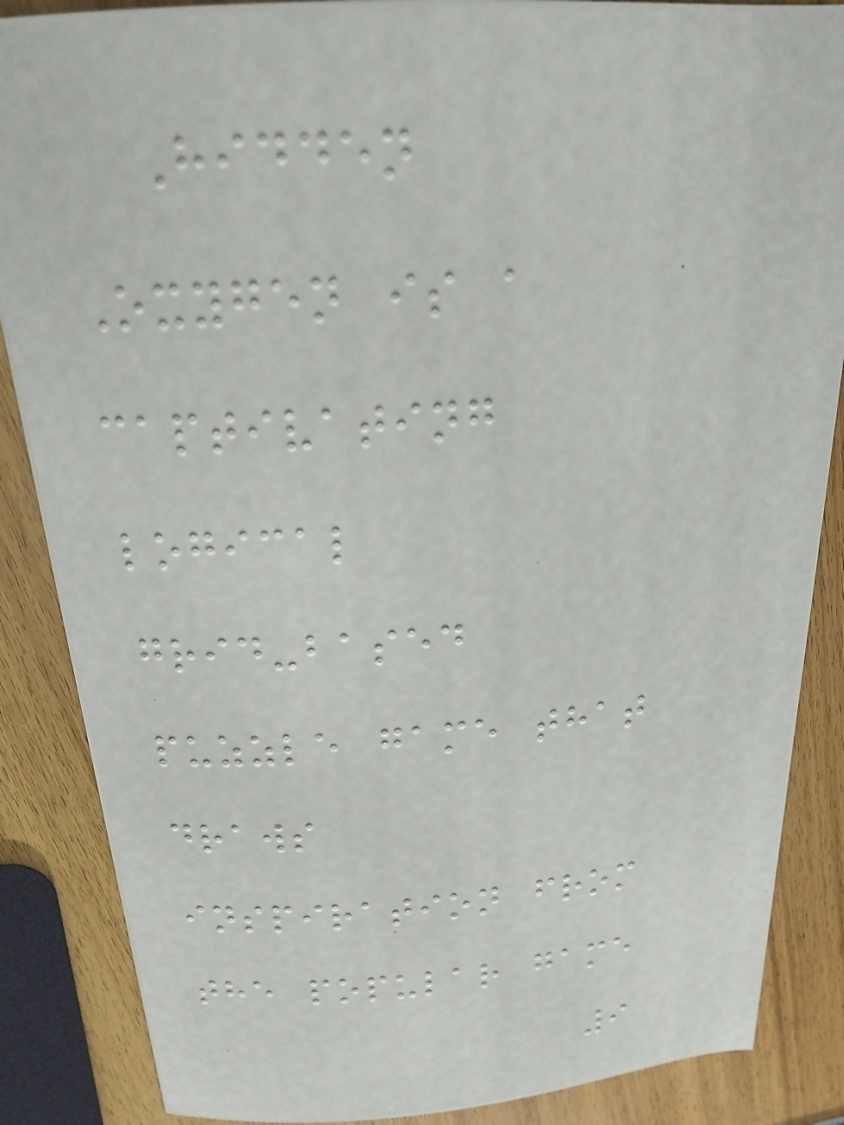Hidden
Oxygen is a
captivating
logical
grid-based
puzzle game that
draws
inspiration from
the popular game
9
